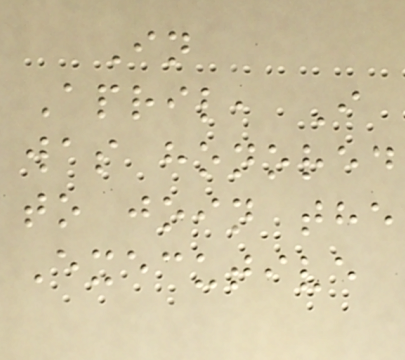In
April, I
was honored
to join the
Executive
